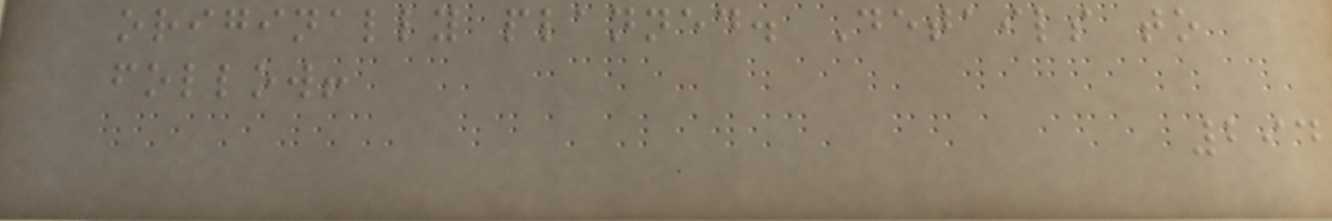originally planned. Details to
follow!
294
